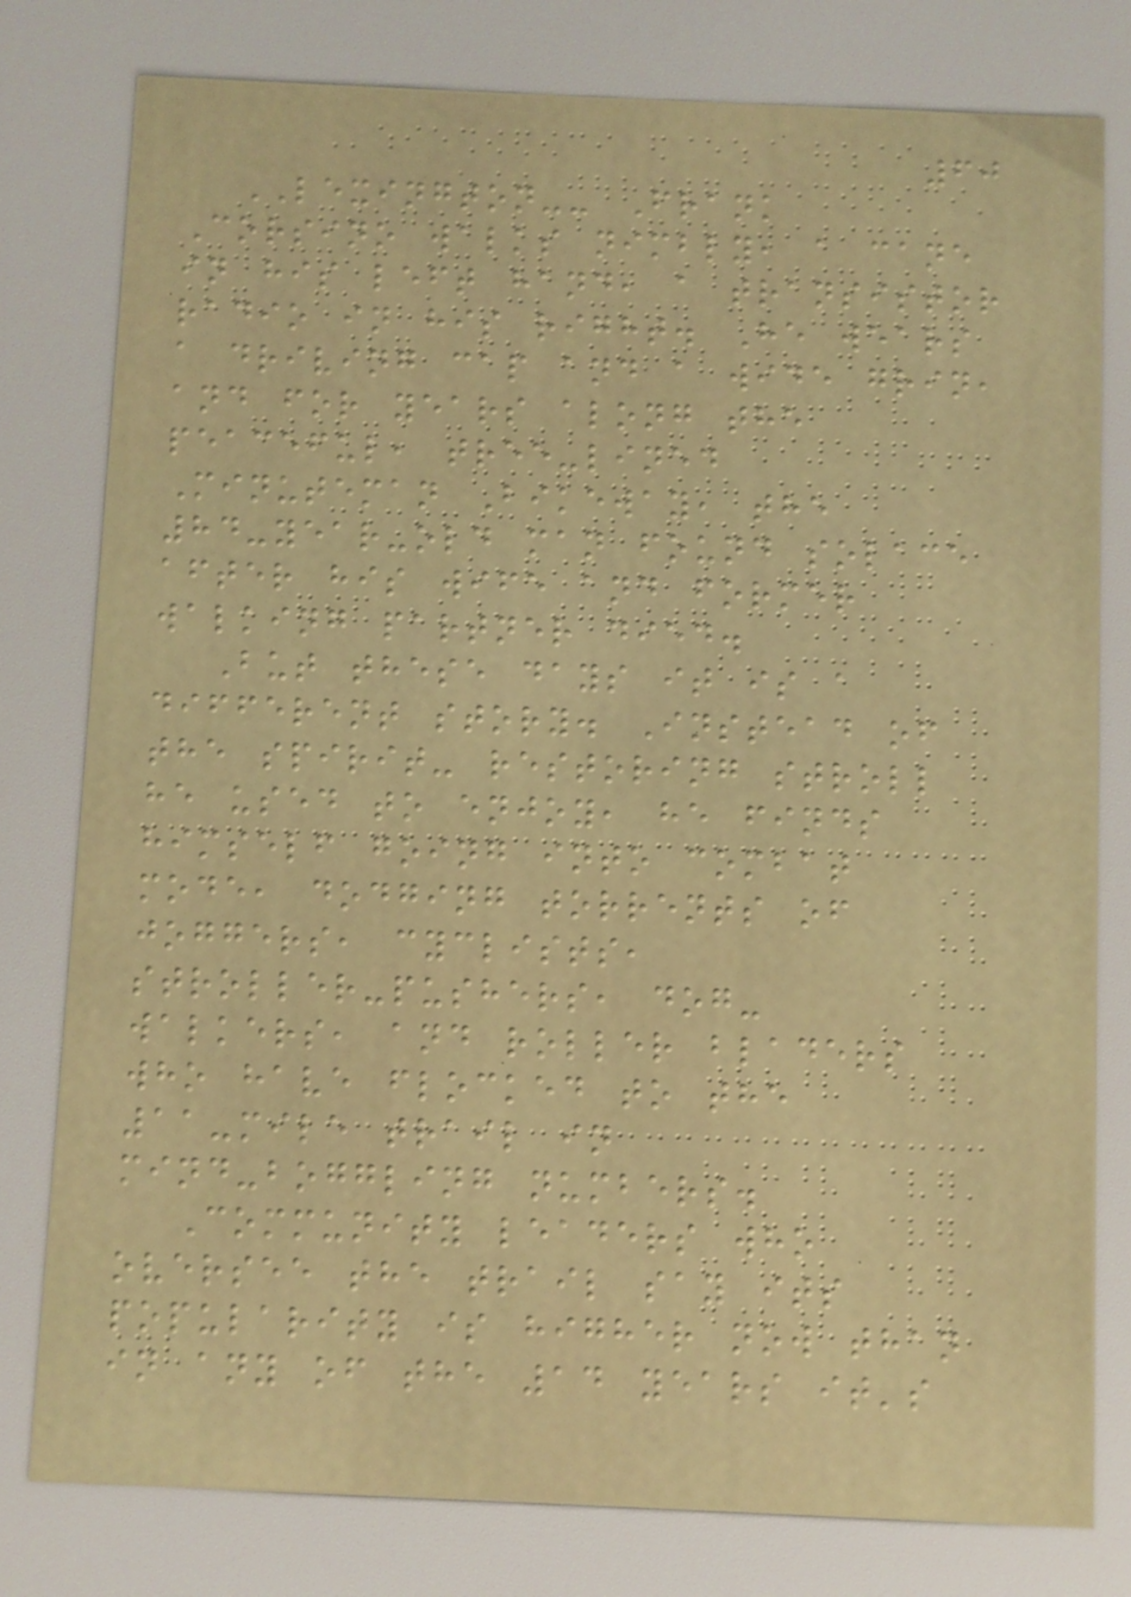60
LEXINGTON-- Frank
Corsino walks nimbly, a cane
in his left hand, a transistor
radio in his right. He wears
a driving cap and a wide grin,
and for years along the
peaceful, tree-lined
Minuteman Bikeway, the
84-year-old man found solace
after his wife and former
walking partner died.
But these days it is a
different story. Instead of
the spirit- restoring stroll
he used to enjoy, he finds
himself going into combat
mode, dodging torrents of
joggers, cyclists,
stroller-pushers, dog-
walkers, and roller bladers
who have flocked to the
11-mile trail in
mind-boggling numbers.
Community leaders who
oversee the trail say its
popularity is higher now than
in any of the 14 years it's
